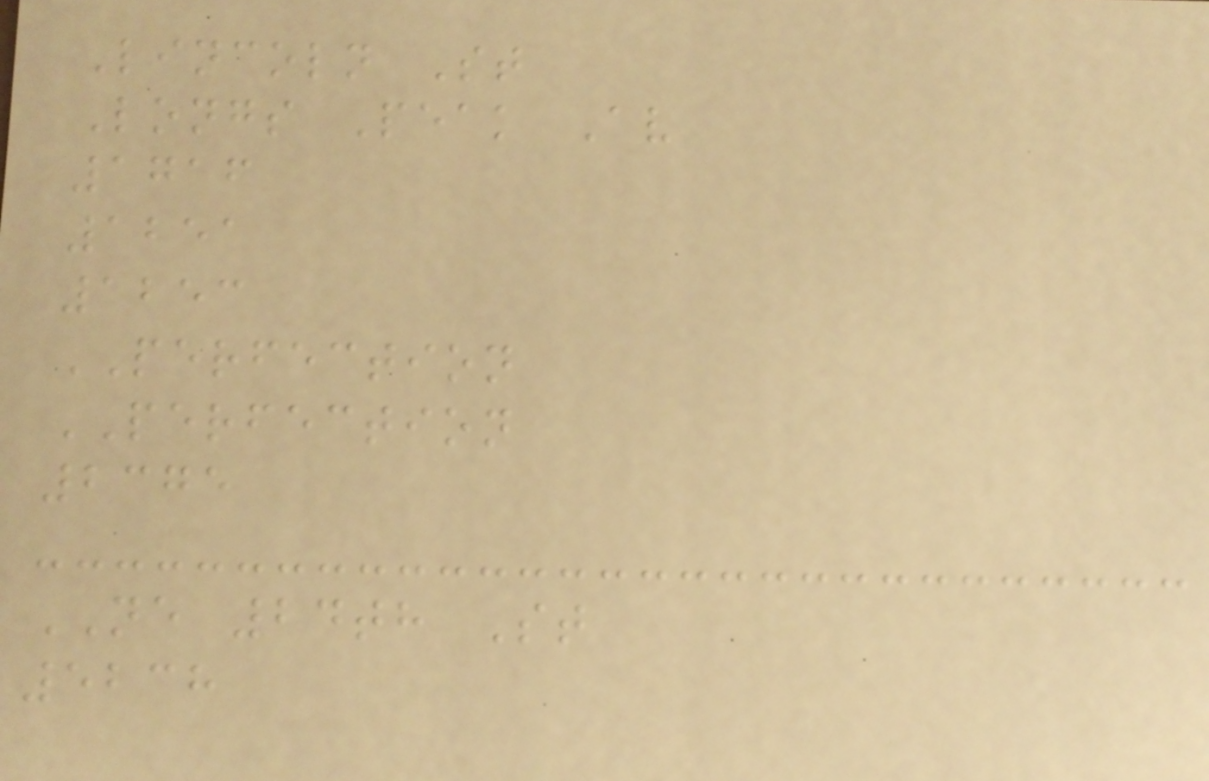Lincoln St
Longs Peak Av
1716
1251
1253
PERFECTION
PERFECTION
2375
NE 24th St
5238
